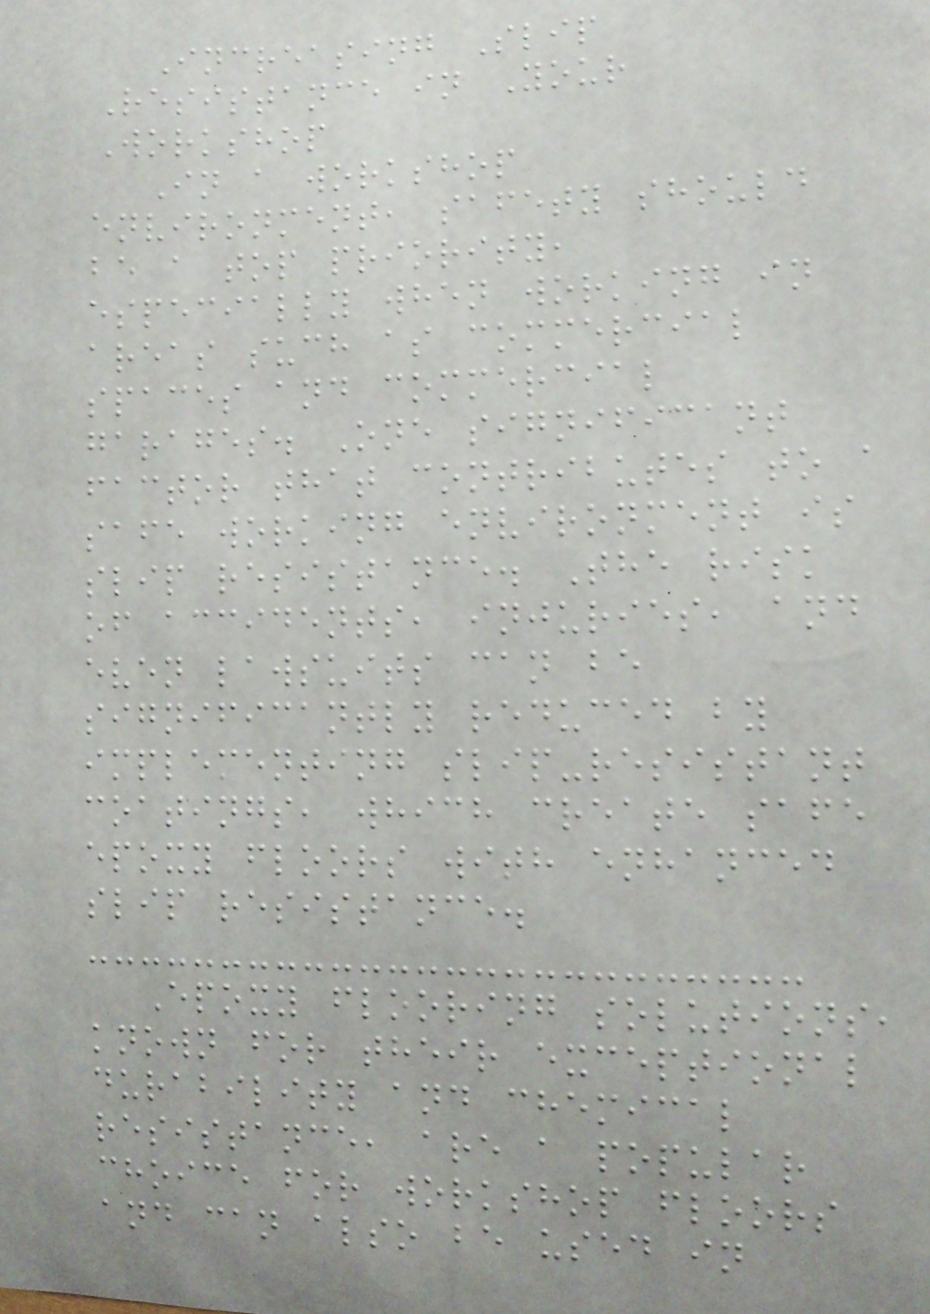Increasing Slip
Resistance in Your
Workshop
In a workshop
environment, safety should
be a top priority,
especially when working in
areas such as commercial
spaces and commercial
garages. One significant
factor that contributes to a
safe working environment is
slip resistance. The risk
of accidents, injuries, and
even lawsuits can be
significantly reduced by
implementing slip-resistant
coatings, which create safe
epoxy floors with enhanced
slip resistance.
Epoxy flooring solutions,
known for their exceptional
durability and chemical
resistance, are a popular
choice for workshop floors
and can also be used in
